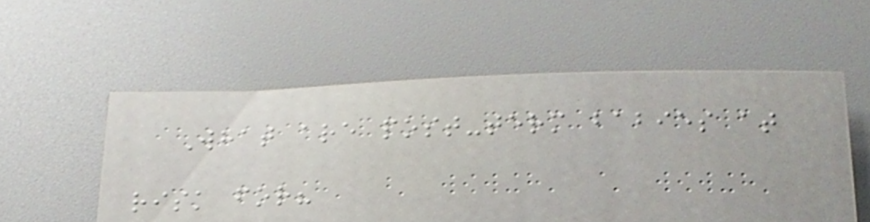What are post-term babies at
risk for?
